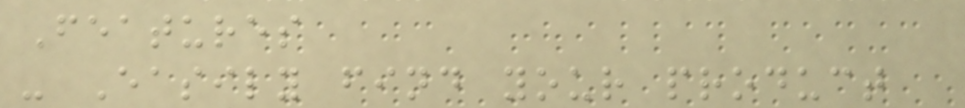Features
- Easily find your product
